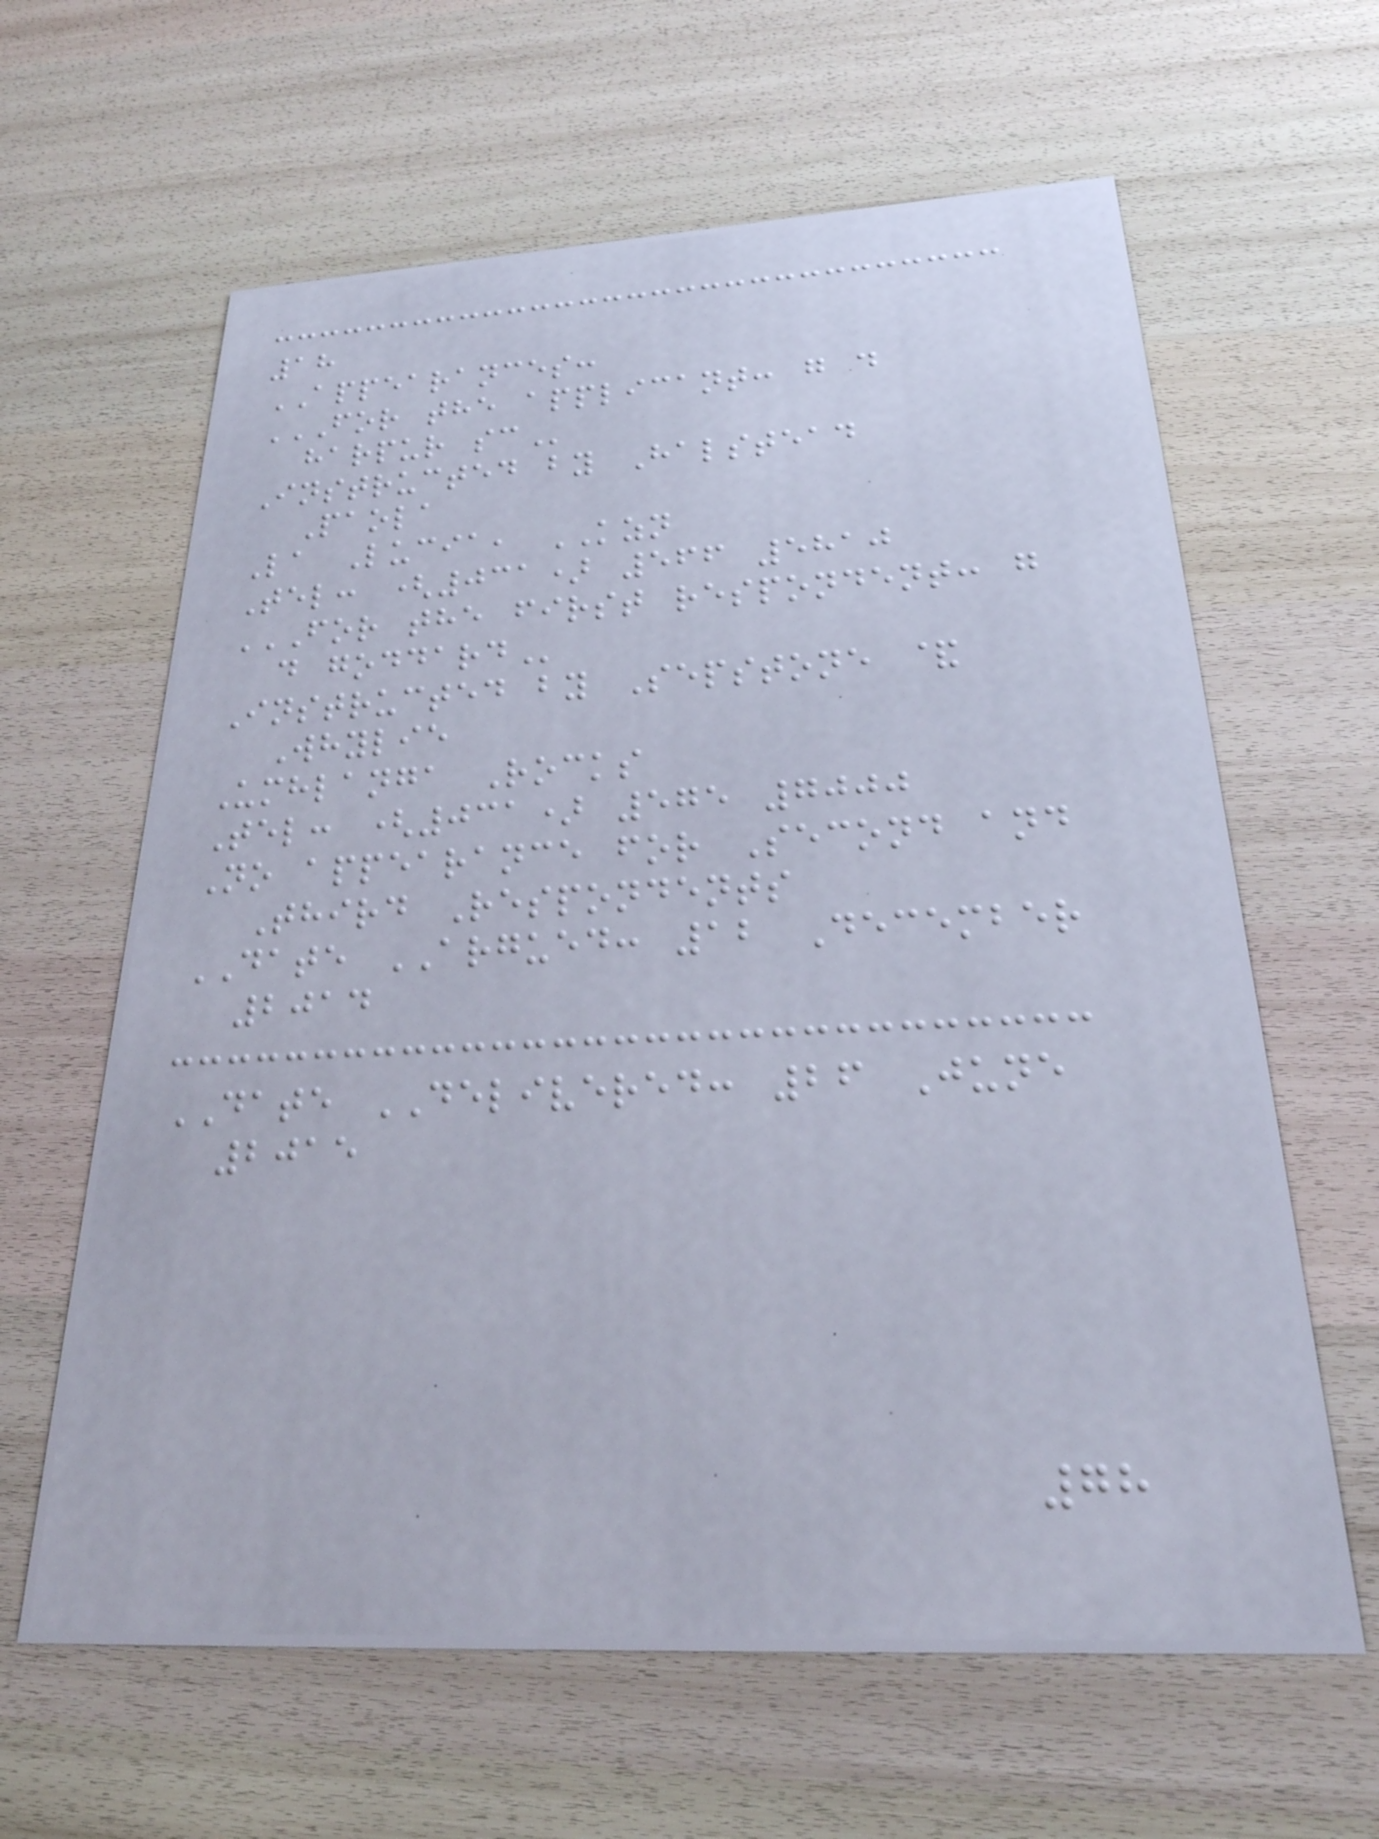18
APPEARANCES:
FOR THE APPLICANT: G D
HARPUR SC
Instructed by Halstead
Paola
La Lucia, KZN
Tel: (031) 566 5810
FOR THE FIRST RESPONDENT: G
D GODDARD
Instructed by Sepstone &
Whylie
Umhlanga Rocks
Tel: (031) 575 7000
No appearance for Second and
Third Respondents
DATE ARGUED: 12 December
2014
DATE DELIVERED: 26 June
2015
78
